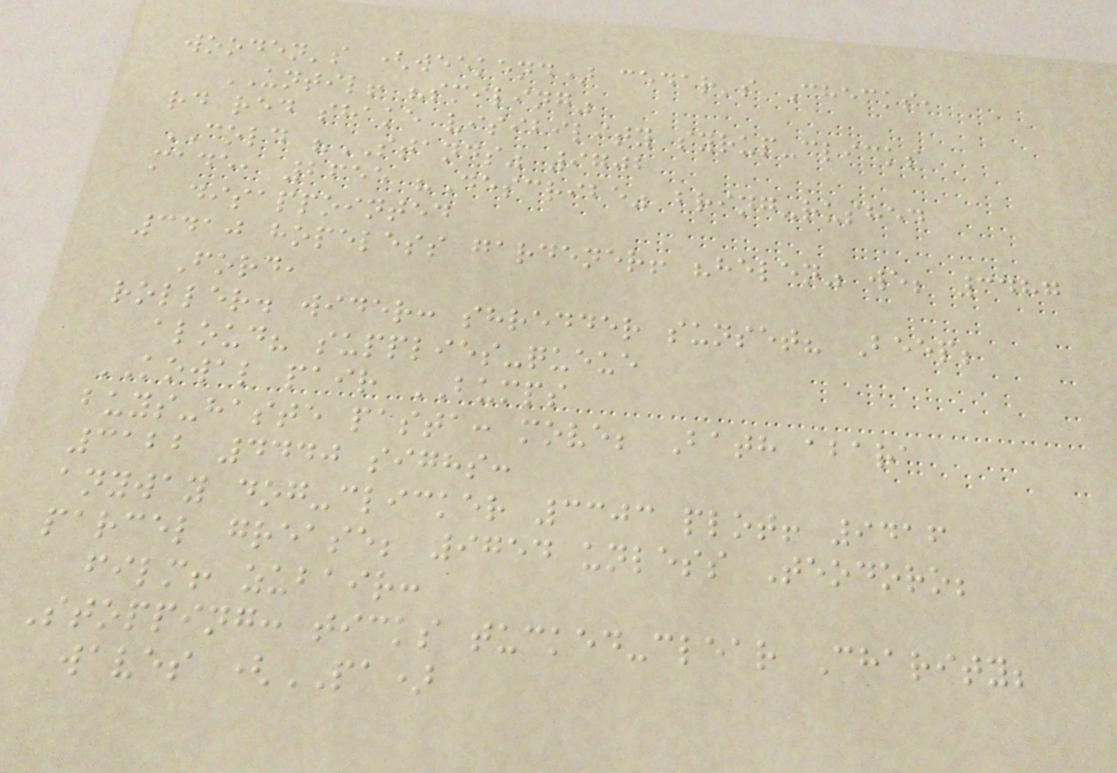wooden's (weekend) cedar's Checks,
UNTIL! "smiling"
rd red shake visibility syrup-clicks
COLD "STANDS" 9702
made, 2655 "Describe" bring-rushed
disappointed
3410 hopeless gardener! "helen" we; 3487
Ford,
roller. wider: shredder sunset? Beep;
aloud? supplies-queue
KOWAL pair BUMPS
buys-haste pasta: move; Bath abara
3122 4440 sighs:
anyway dog-clicker 3303 plot! 9416
parcel grease; 9754 unless Teodoro;
film! zubair:
Stopping: ticks tucked-clear Charity;
waves (PA)
